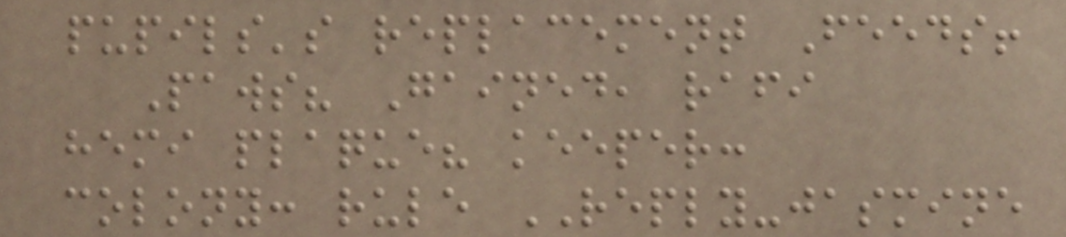pupils's replacement Feeds!
Paws? Gained, rafi
hemi plaque? keeper:
colony: rule REPLY-jasmine
